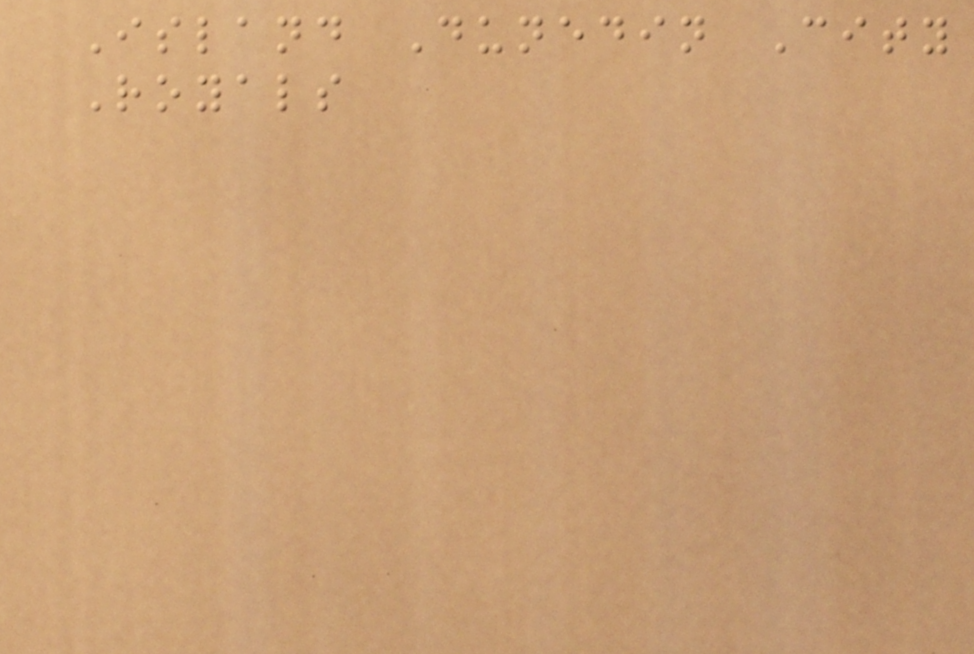Island Dunedin City
Royals
